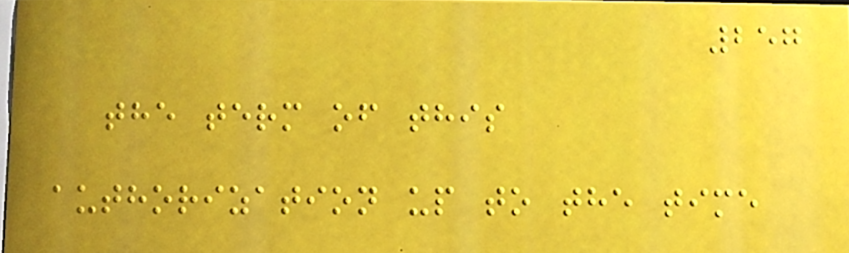257
the term of this
authorization up to the time
